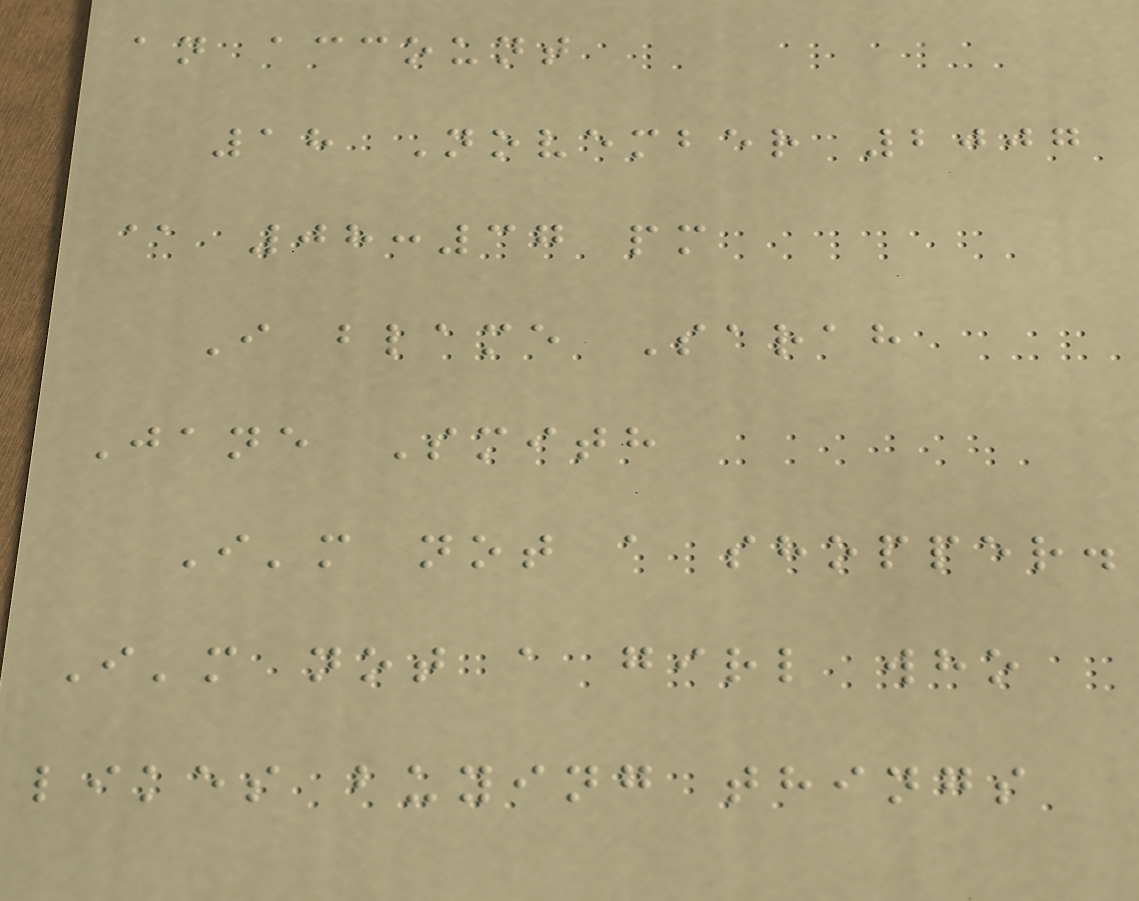an account
18 November 2007
@ 08:37 pm
I blame Sarah
Jane Smith
I'm not a shopper.
I'm not a girl who
likes buying things
